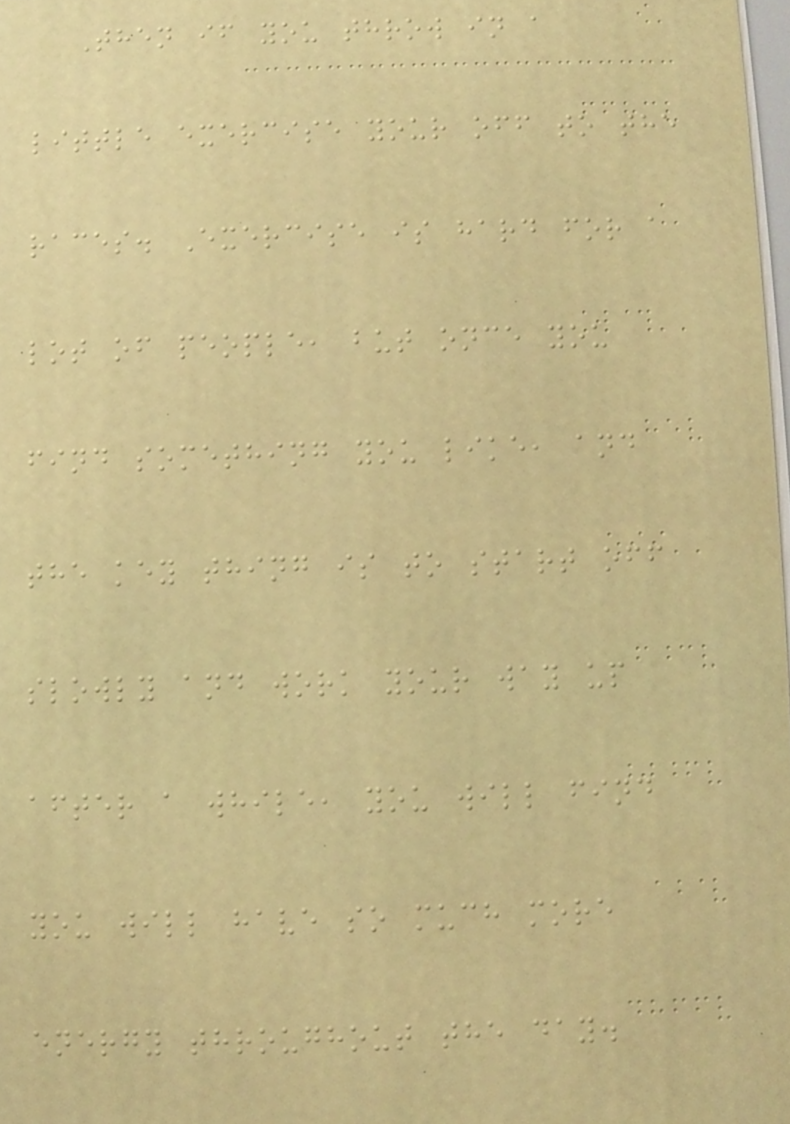Then if you throw in a
little exercise your off to the
races. Exercise is hard for a
lot of people, but once you
find something you like, and
the key thing is to start off
slowly and work your way up
after a while, you will find
you will have so much more
energy throughout the day.
